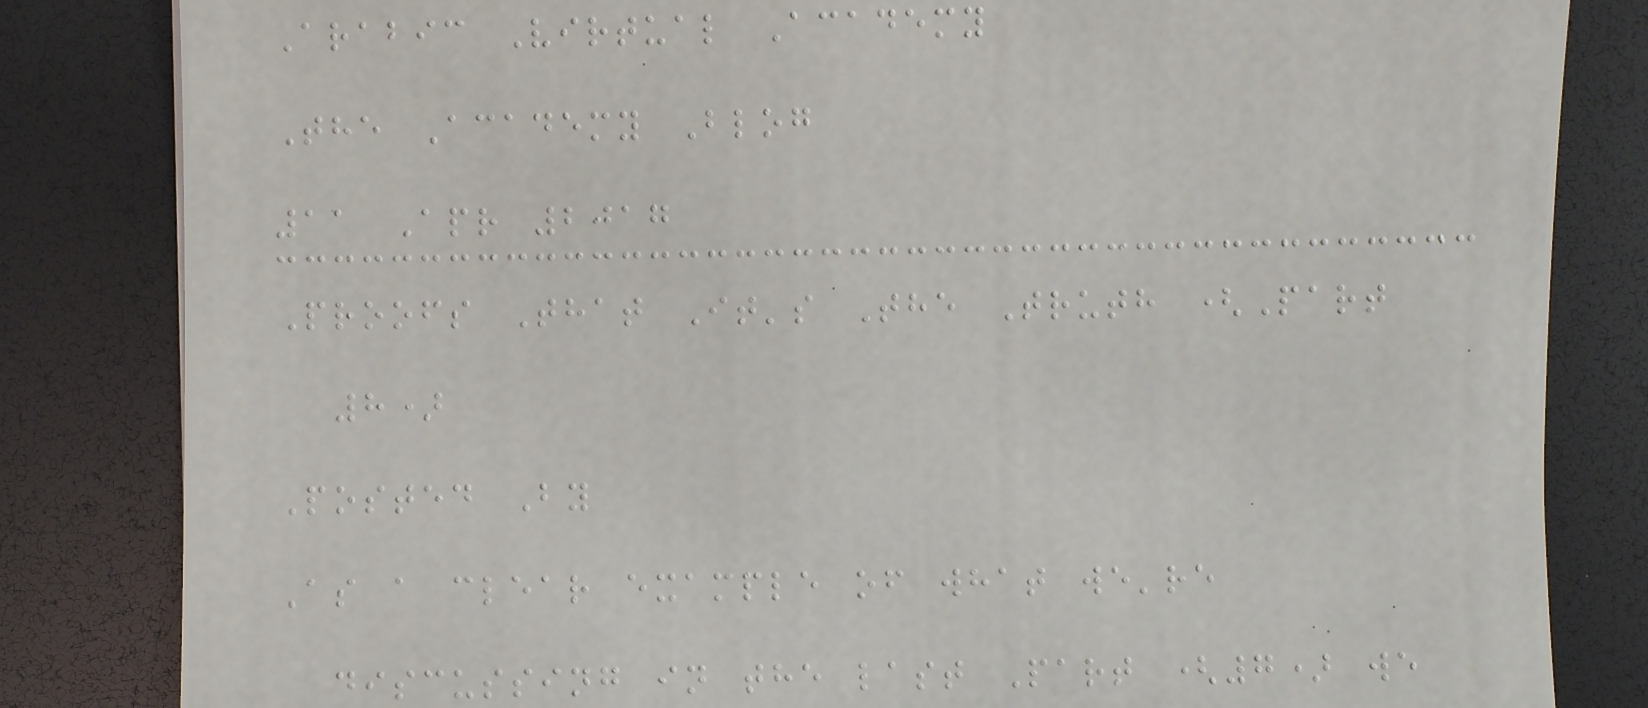Arabic Virtual Academy
The Academy Blog
11 Apr 2017
Proofs That It's The Truth (Part
8)
Posted By
As a clear example of what we're
discussing in the last Part (7) we
